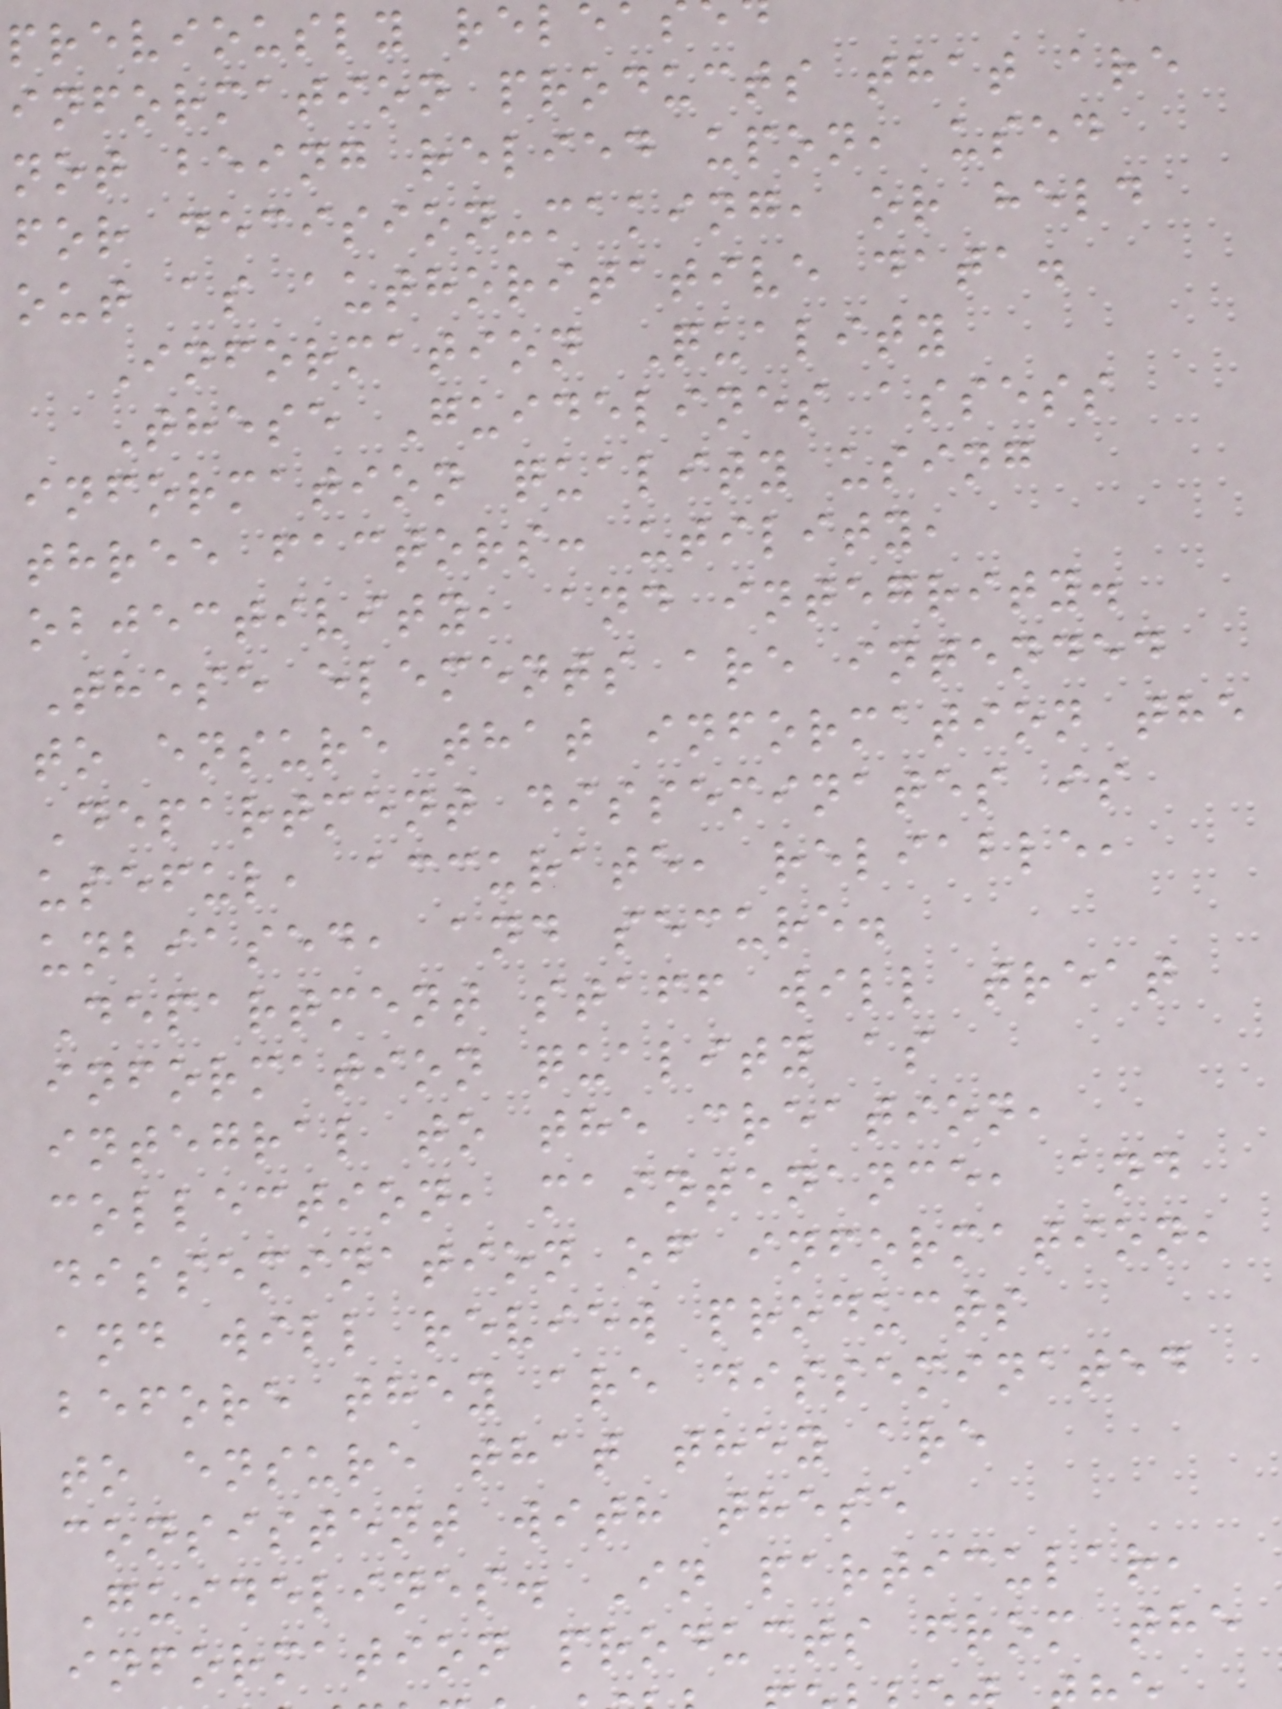previously rele
information products that are
not being relied upon, used
for decision-making, or held
out as authoritative data.
Information Quality
These Guidelines assess
information quality using
three factors: utility,
objectivity, and integrity.
These elements are intended
to ensure that information the
Department disseminates is
useful, accurate, reliable,
unbiased, and secure.
Department staff will treat
information quality as
integral to the creation,
collection, maintenance, and
dissemination of information,
and will review products
before they are disseminated
to ensure that they are
consistent with these
Guidelines. In particular,
information products from the
